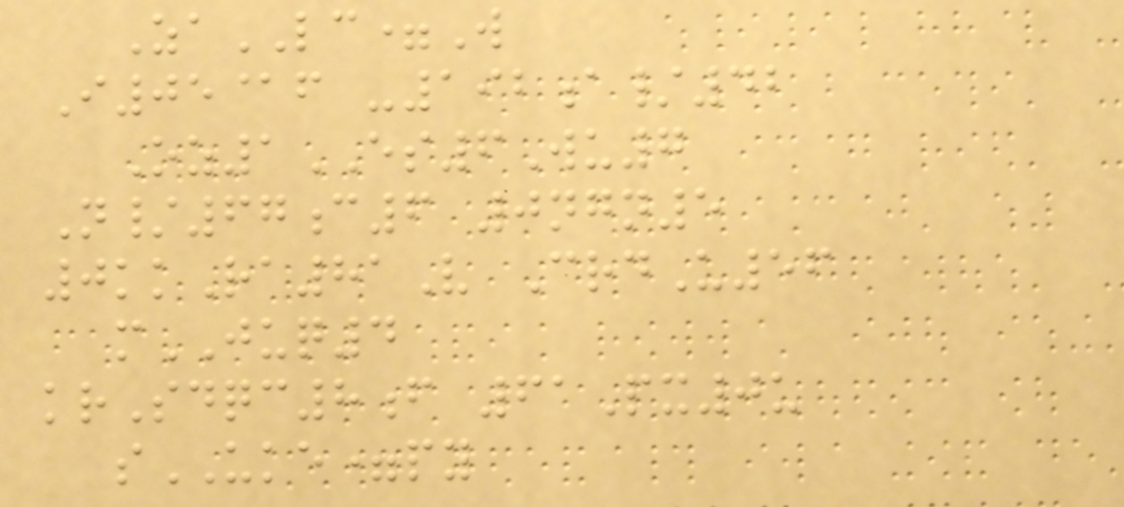ZaLC=W
I05@f -192a/42
Oz1ES6Wu7
N/67c6 0ngn5
0kkRa81V CrdU56
mJUQ4
krSdqc8f 61Px0u
sUKE=py
